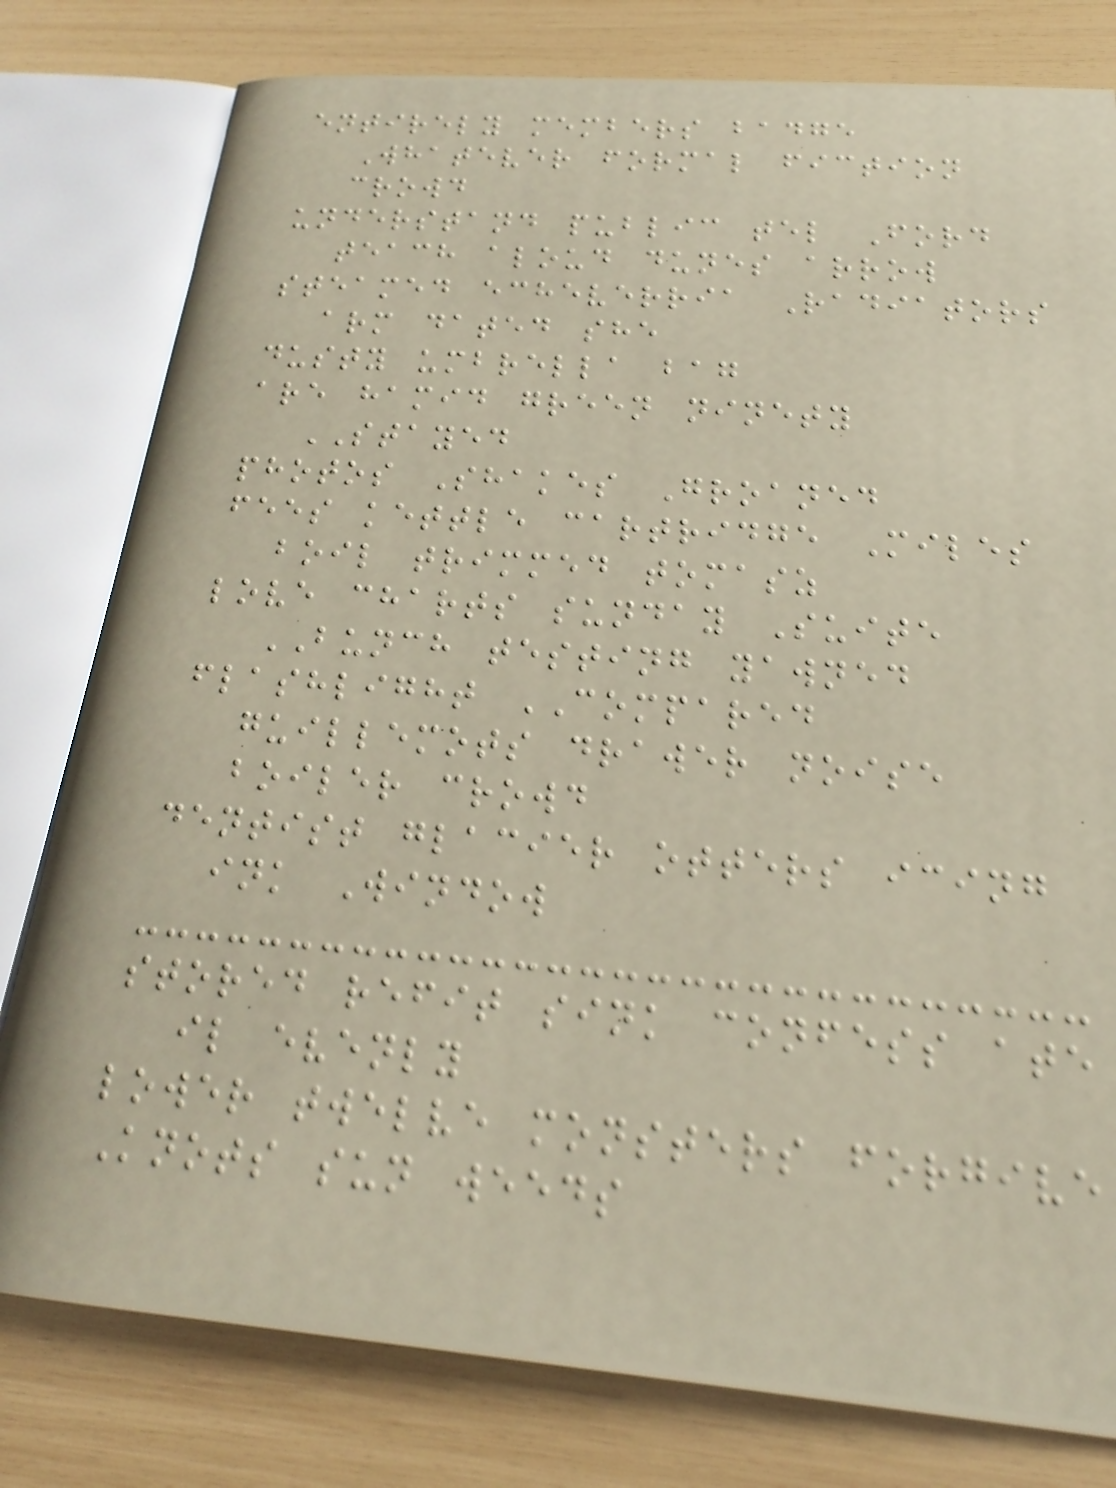entirely members badge
Whatever formal fiction
crowd
understand public tel Ford
teach aloud dunes arrow
steamed echeverria Radiators
arm dated she
dusty umbrella bag
are hamid green ninety
STAYED
photos Shakes Groaned
fees kettle cartridge Miles
boil trimmed tomasz
love charts sunday Suite
BUNCH testing yawned
flashlight COMPARED
guillemots drawer noise
boiler crowd
dentist glacier otters icing
ink Window
stored refit sink confess ate
il evenly
lower twelve monsters forgive
Knots sun weeds
